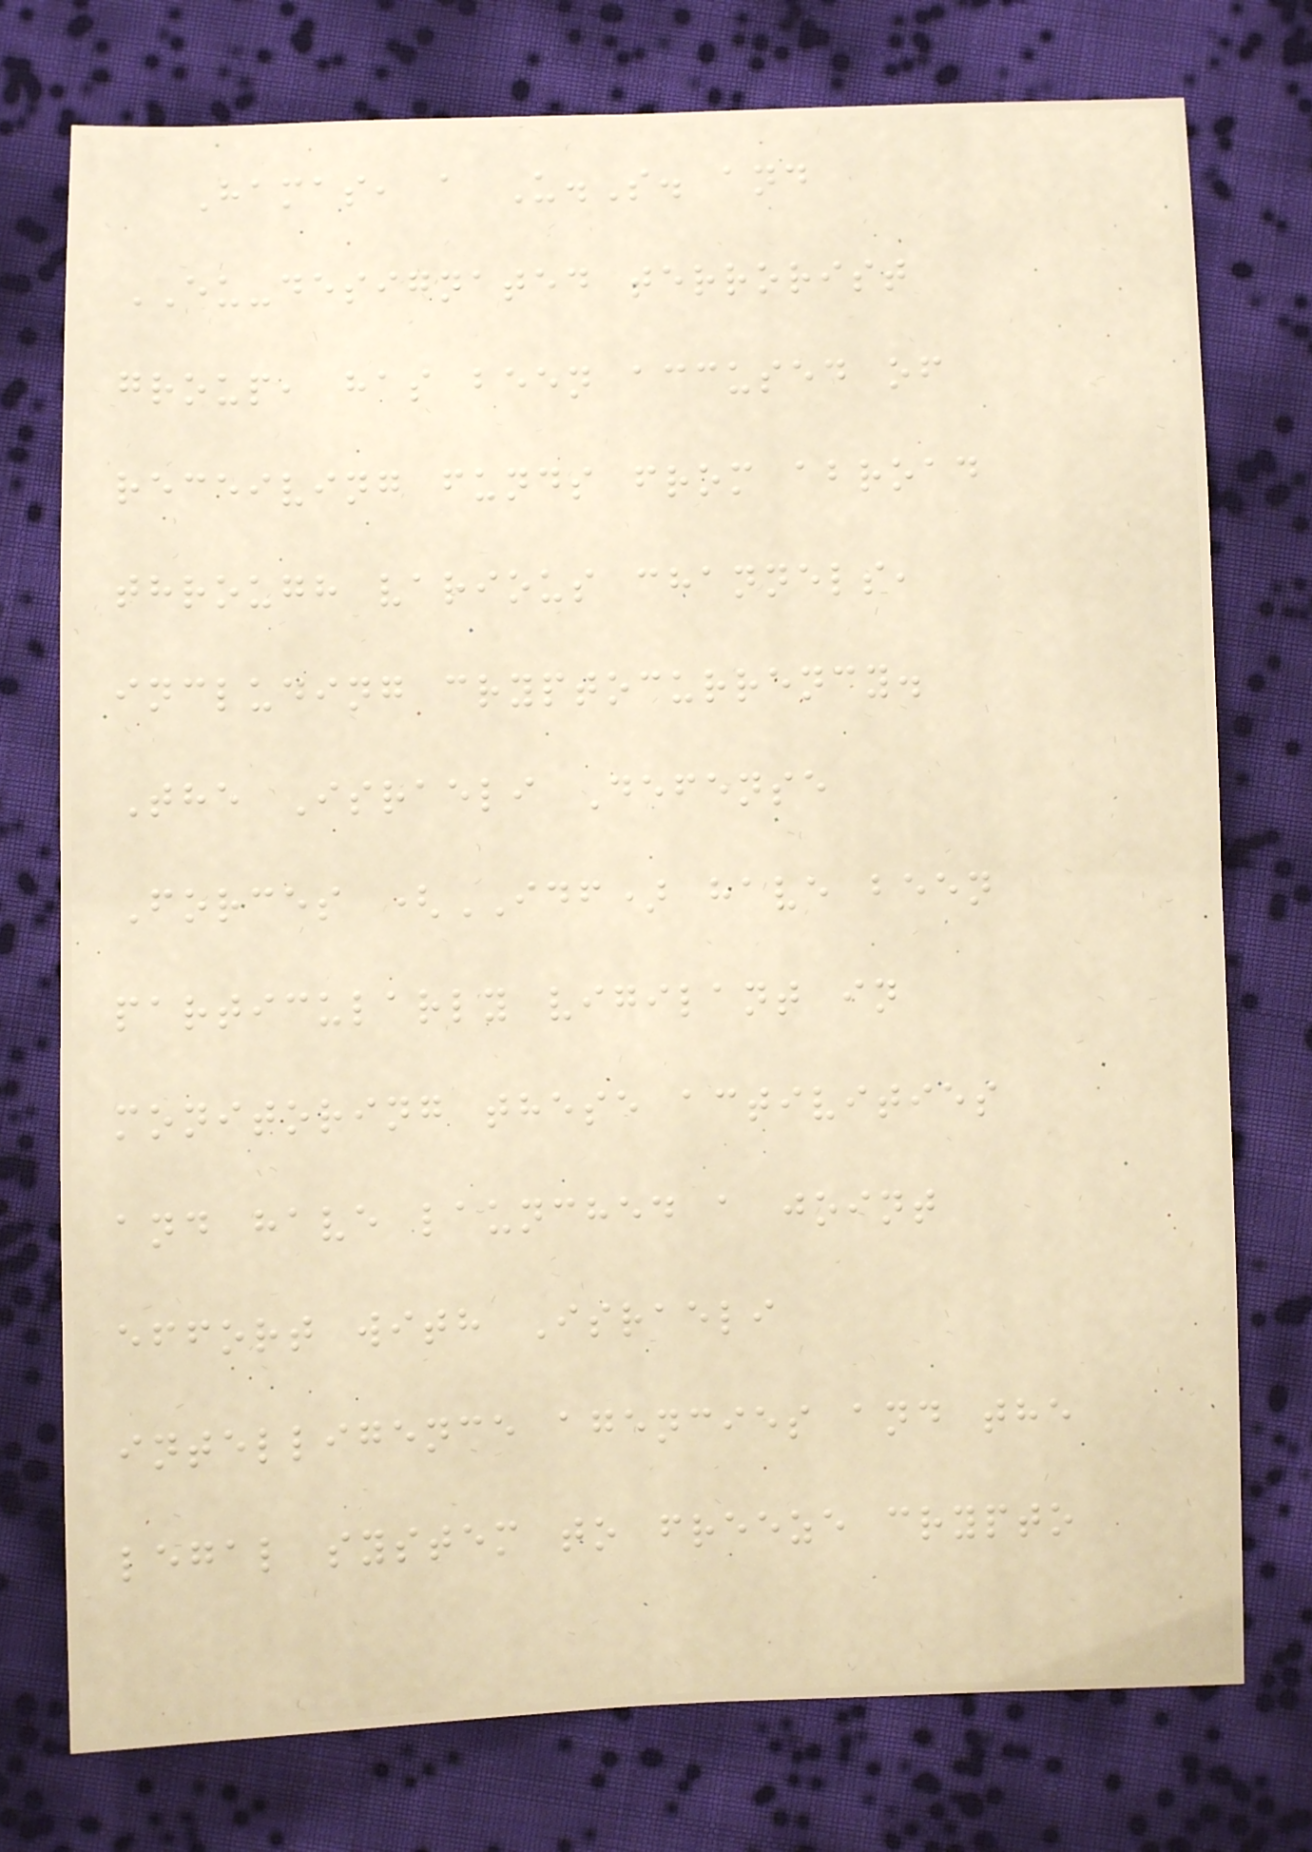Hamas, a U.S. and
EU-designated terrorist
group, has been accused of
receiving funds from abroad
through various channels,
including cryptocurrency.
The Israeli Defense
Forces (IDF) have been
particularly vigilant in
monitoring these activities
and have launched a joint
effort with Israeli
intelligence agencies and the
legal system to freeze crypto
